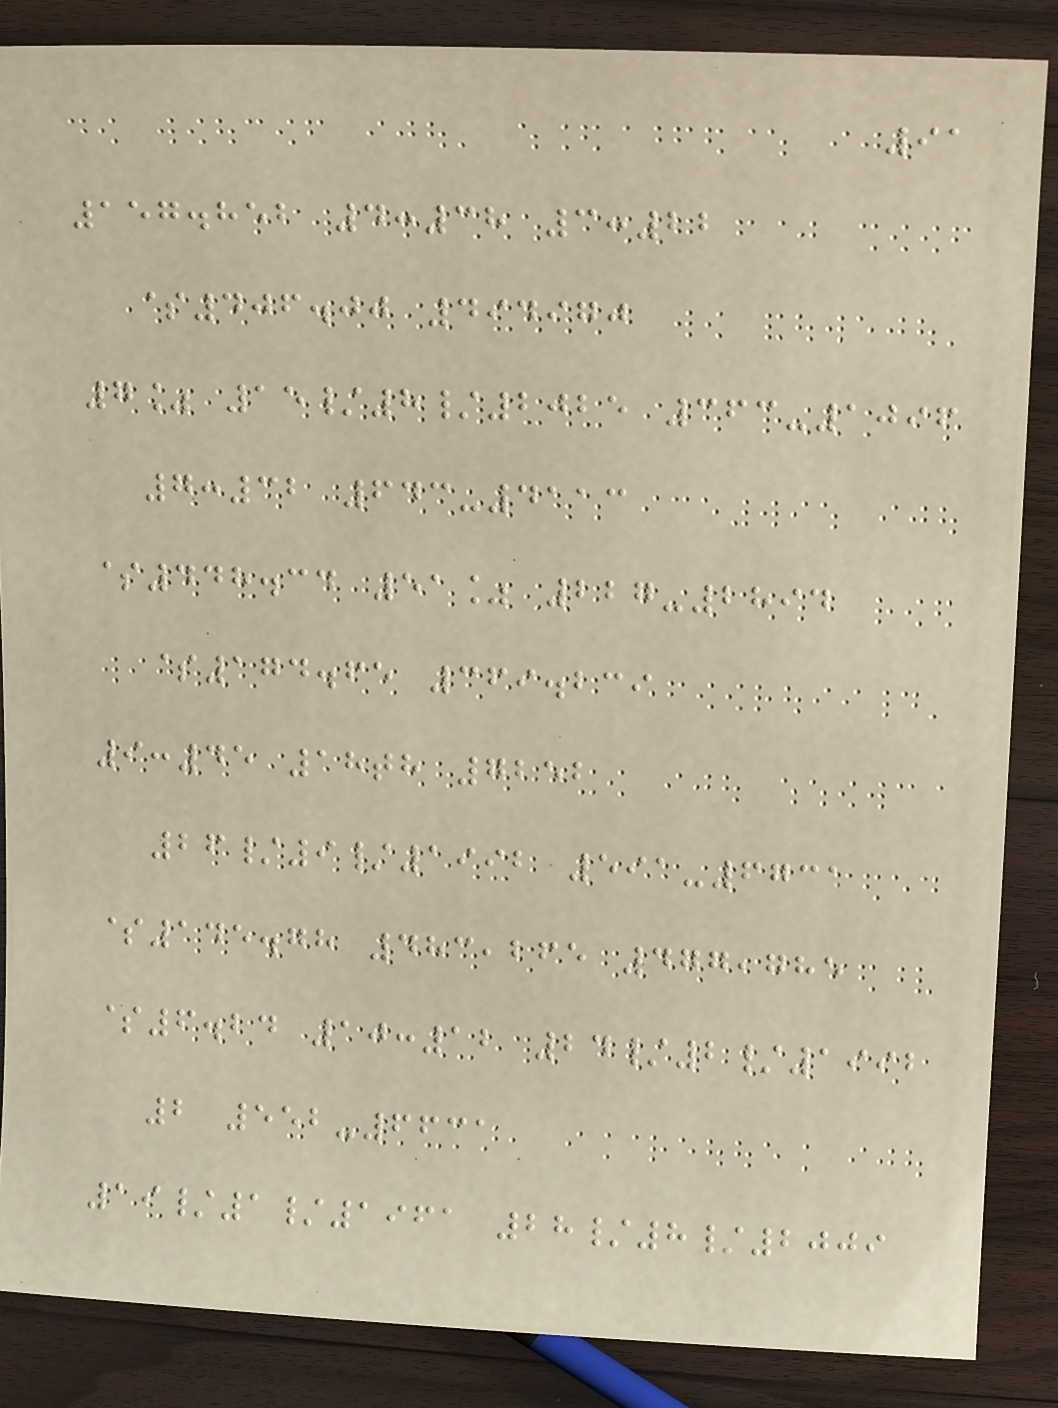91
157.852 4:38 3:22
$406.00 494970
7% 15/8/2025 363-1096
7:32 643-4113
$448.34 51% 227-2894
$174.65 369.239
9:45 18th 7252
26/9/1992 591-6731
$145.78 483,265 477,785
$6.24 10:12 24/2/1992
2 552-6631
19/1/1961 28/8/2009
